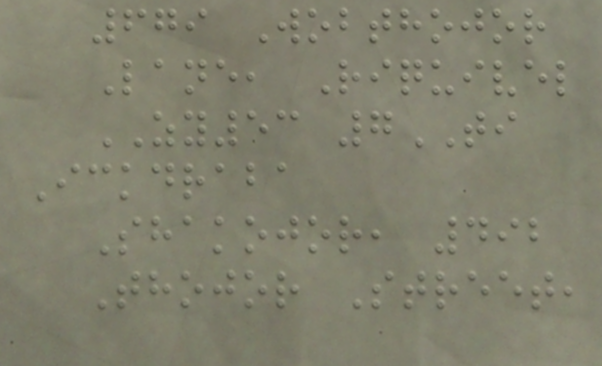679 Wobthojor
Lane, Riquivel
ZY53 7TI
Ickdraba
Shakojor, 492
Thojor Street,
